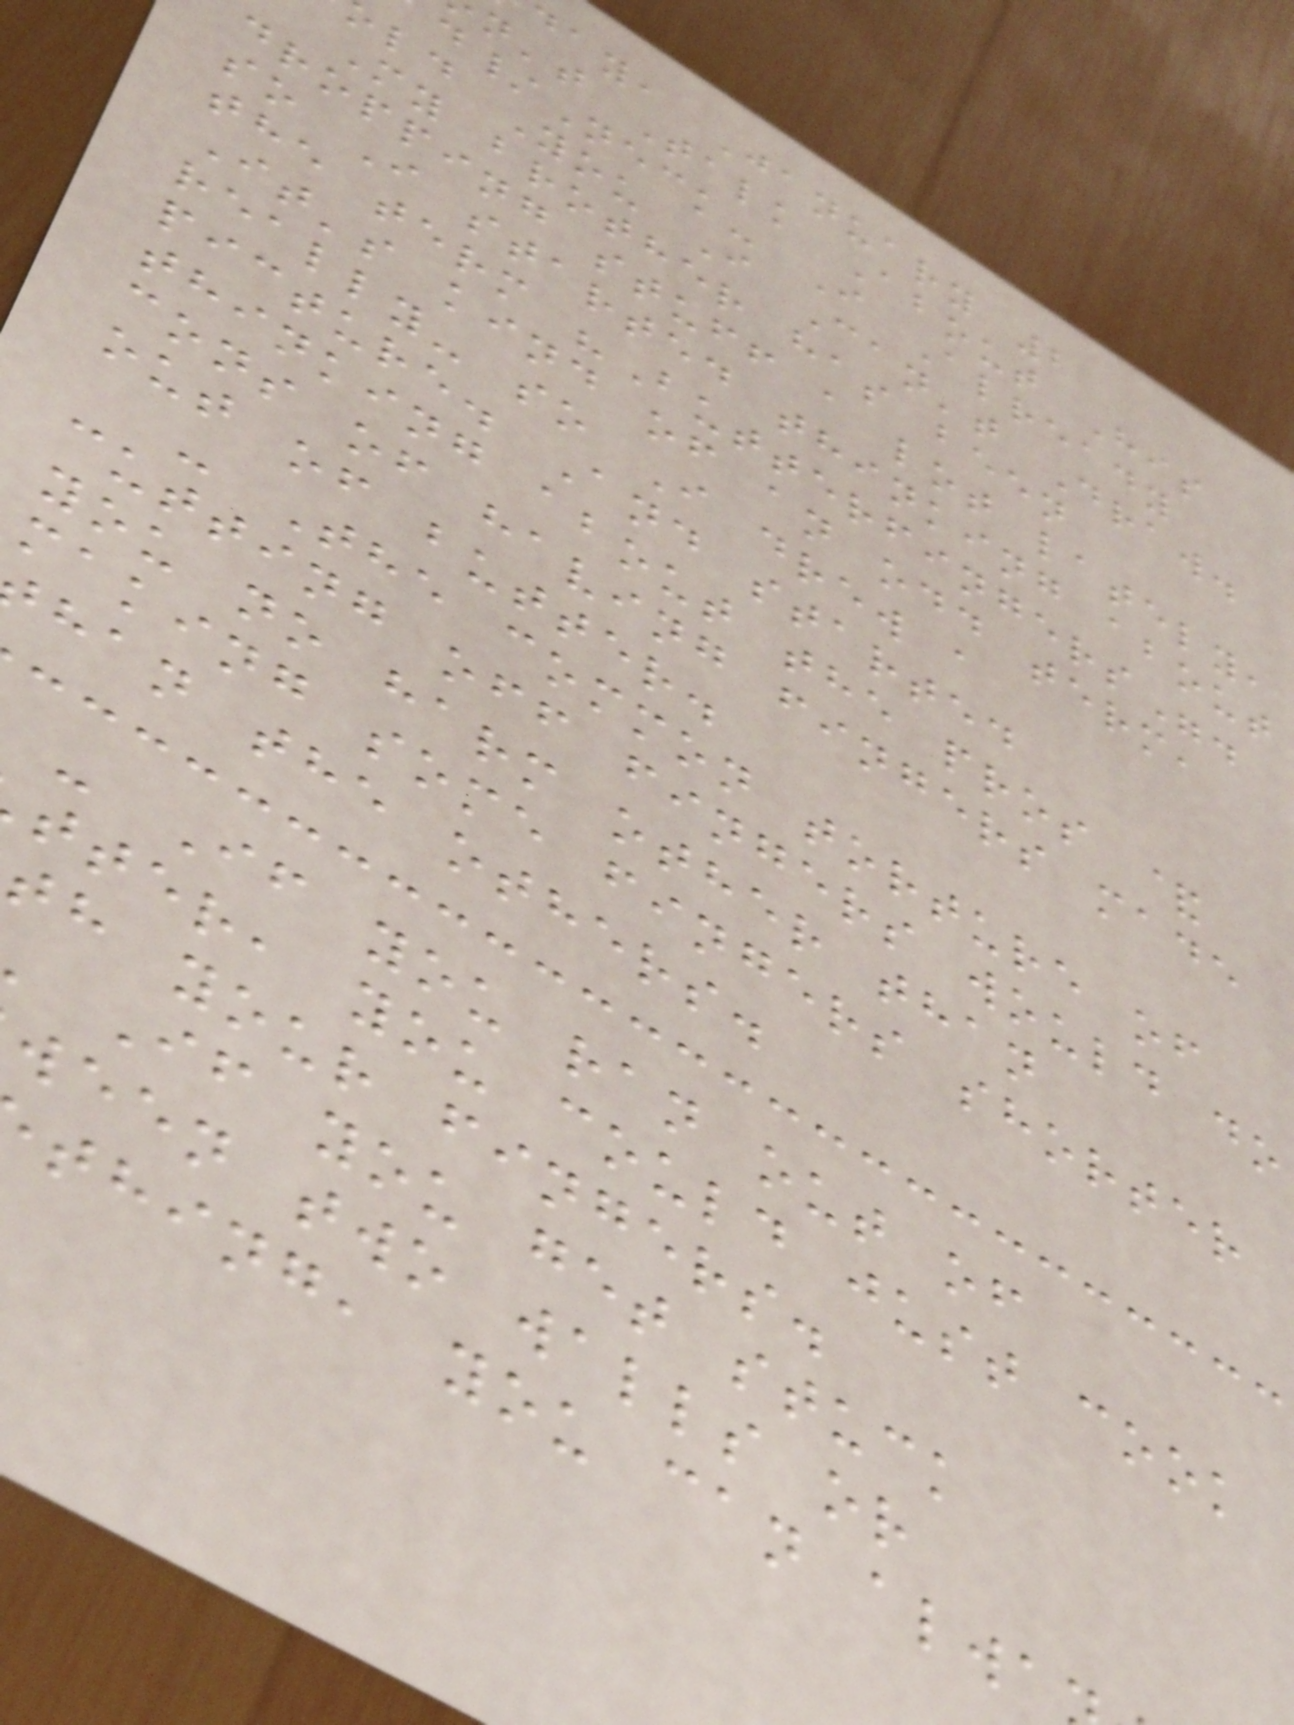day, January 2
n't Talk About His
d/Neck- I Already
ld You I Can't Draw.
My brother has been
dropping stuff a lot lately,
so I started thinking about
the term "Butterfingers".
It's kind of an odd term,
really- so I drew a
picture. And started
thinking about the pros &
cons of having fingers made
out of butter.
- The common torture of
cutting off fingers would do
you no harm other than
making some fingers shorter
han the others.
- If you ran out of
tter, you could just cook
th your fingers.
If you get stuck
ween two walls or
thing, you can alwa
